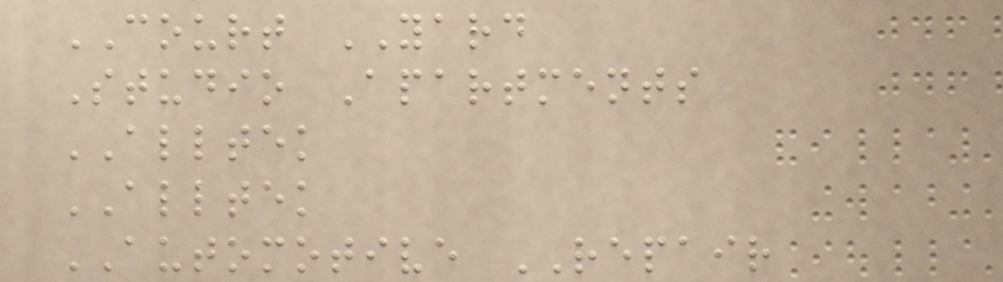COURT YARD
Studio Apartments
ALLTEK
ALLTEK
AUTOMOTIVE REPAIR
